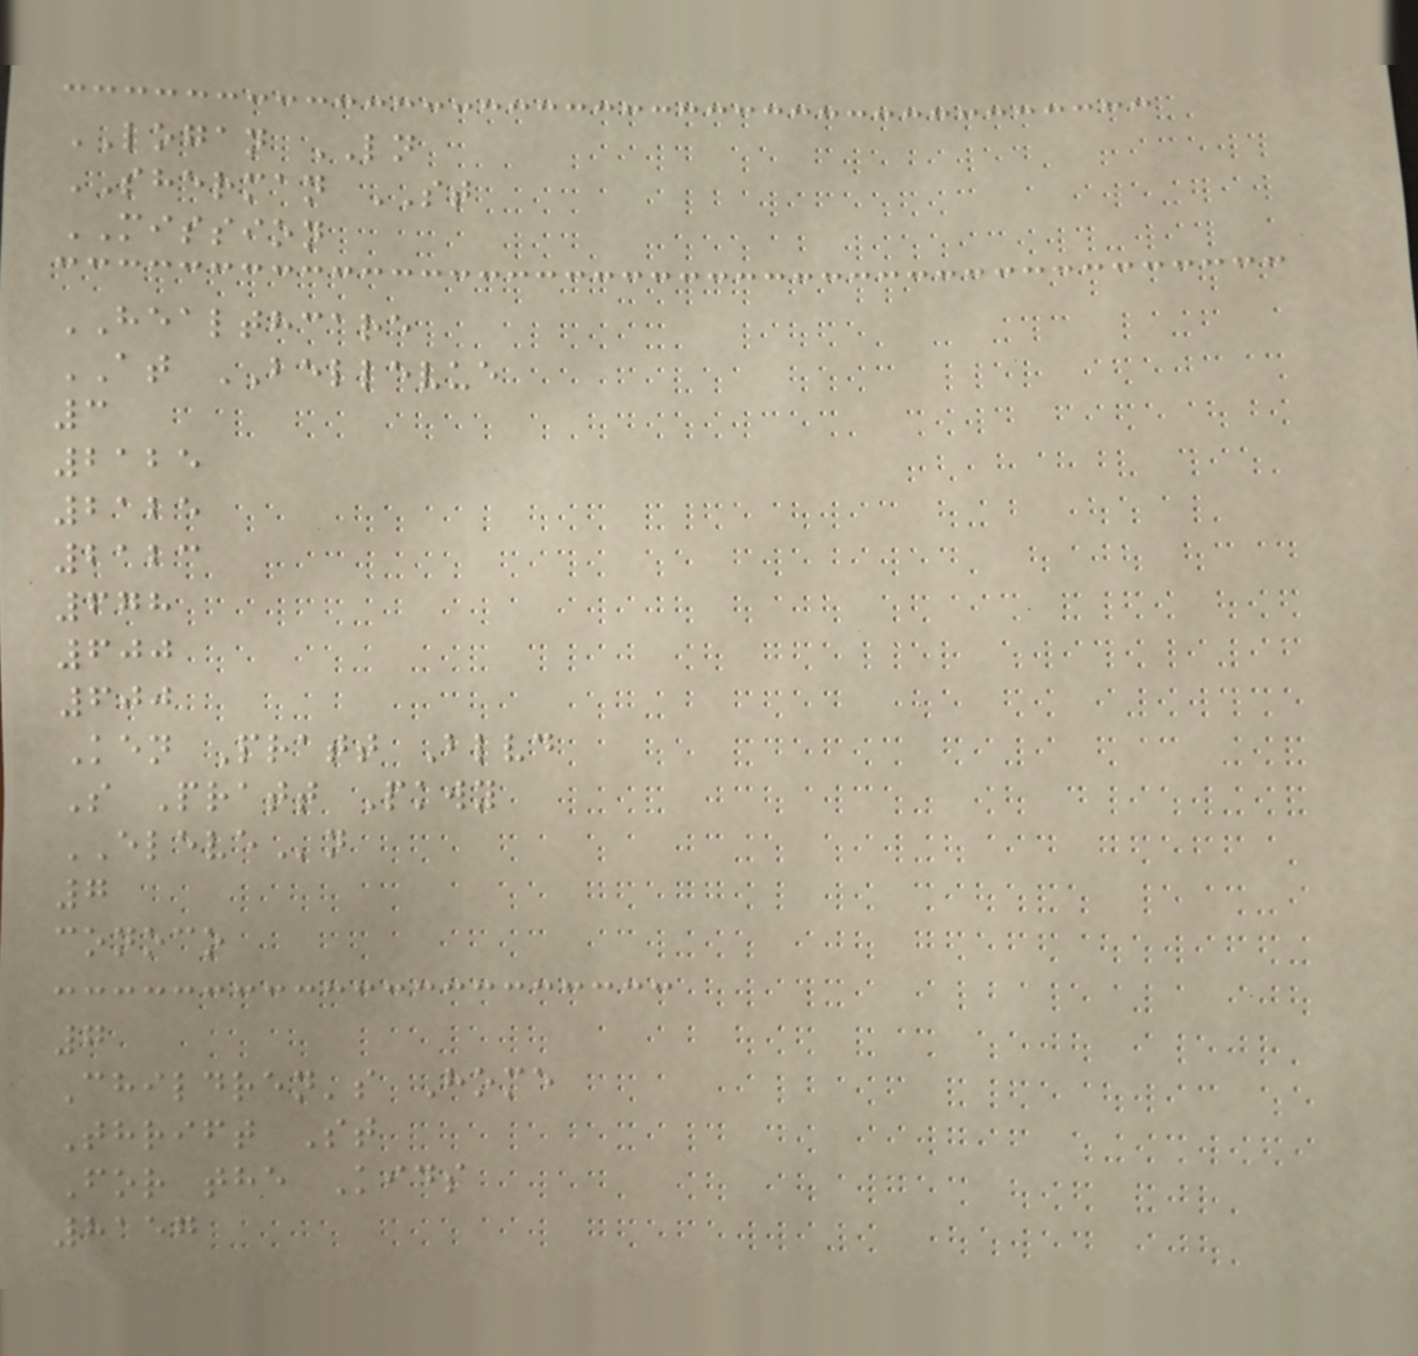LOGAN LN
SHERMAN ST
MISSION
HEALTHCARE
AT BELLEVUE
3
2125
2125
2123
678
600
600
Ken Pratt Blvd
S Pratt Pkwy
ELEVEn
7
conoco
7
Children's Home
Thrift St
For the Kids
8157
